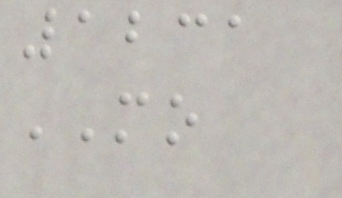1231
MO
